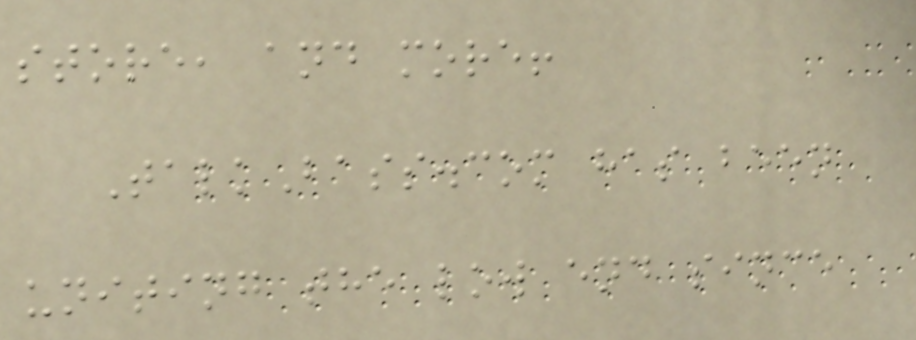store, and more!
TalkBass.com has been
uniting the low end since
